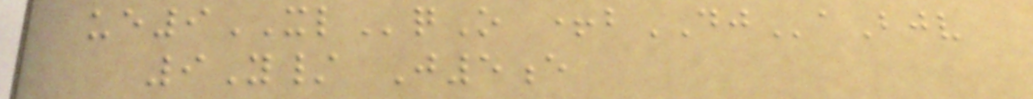ue9XLqO +bDJaBjv
9Y/ J5e
